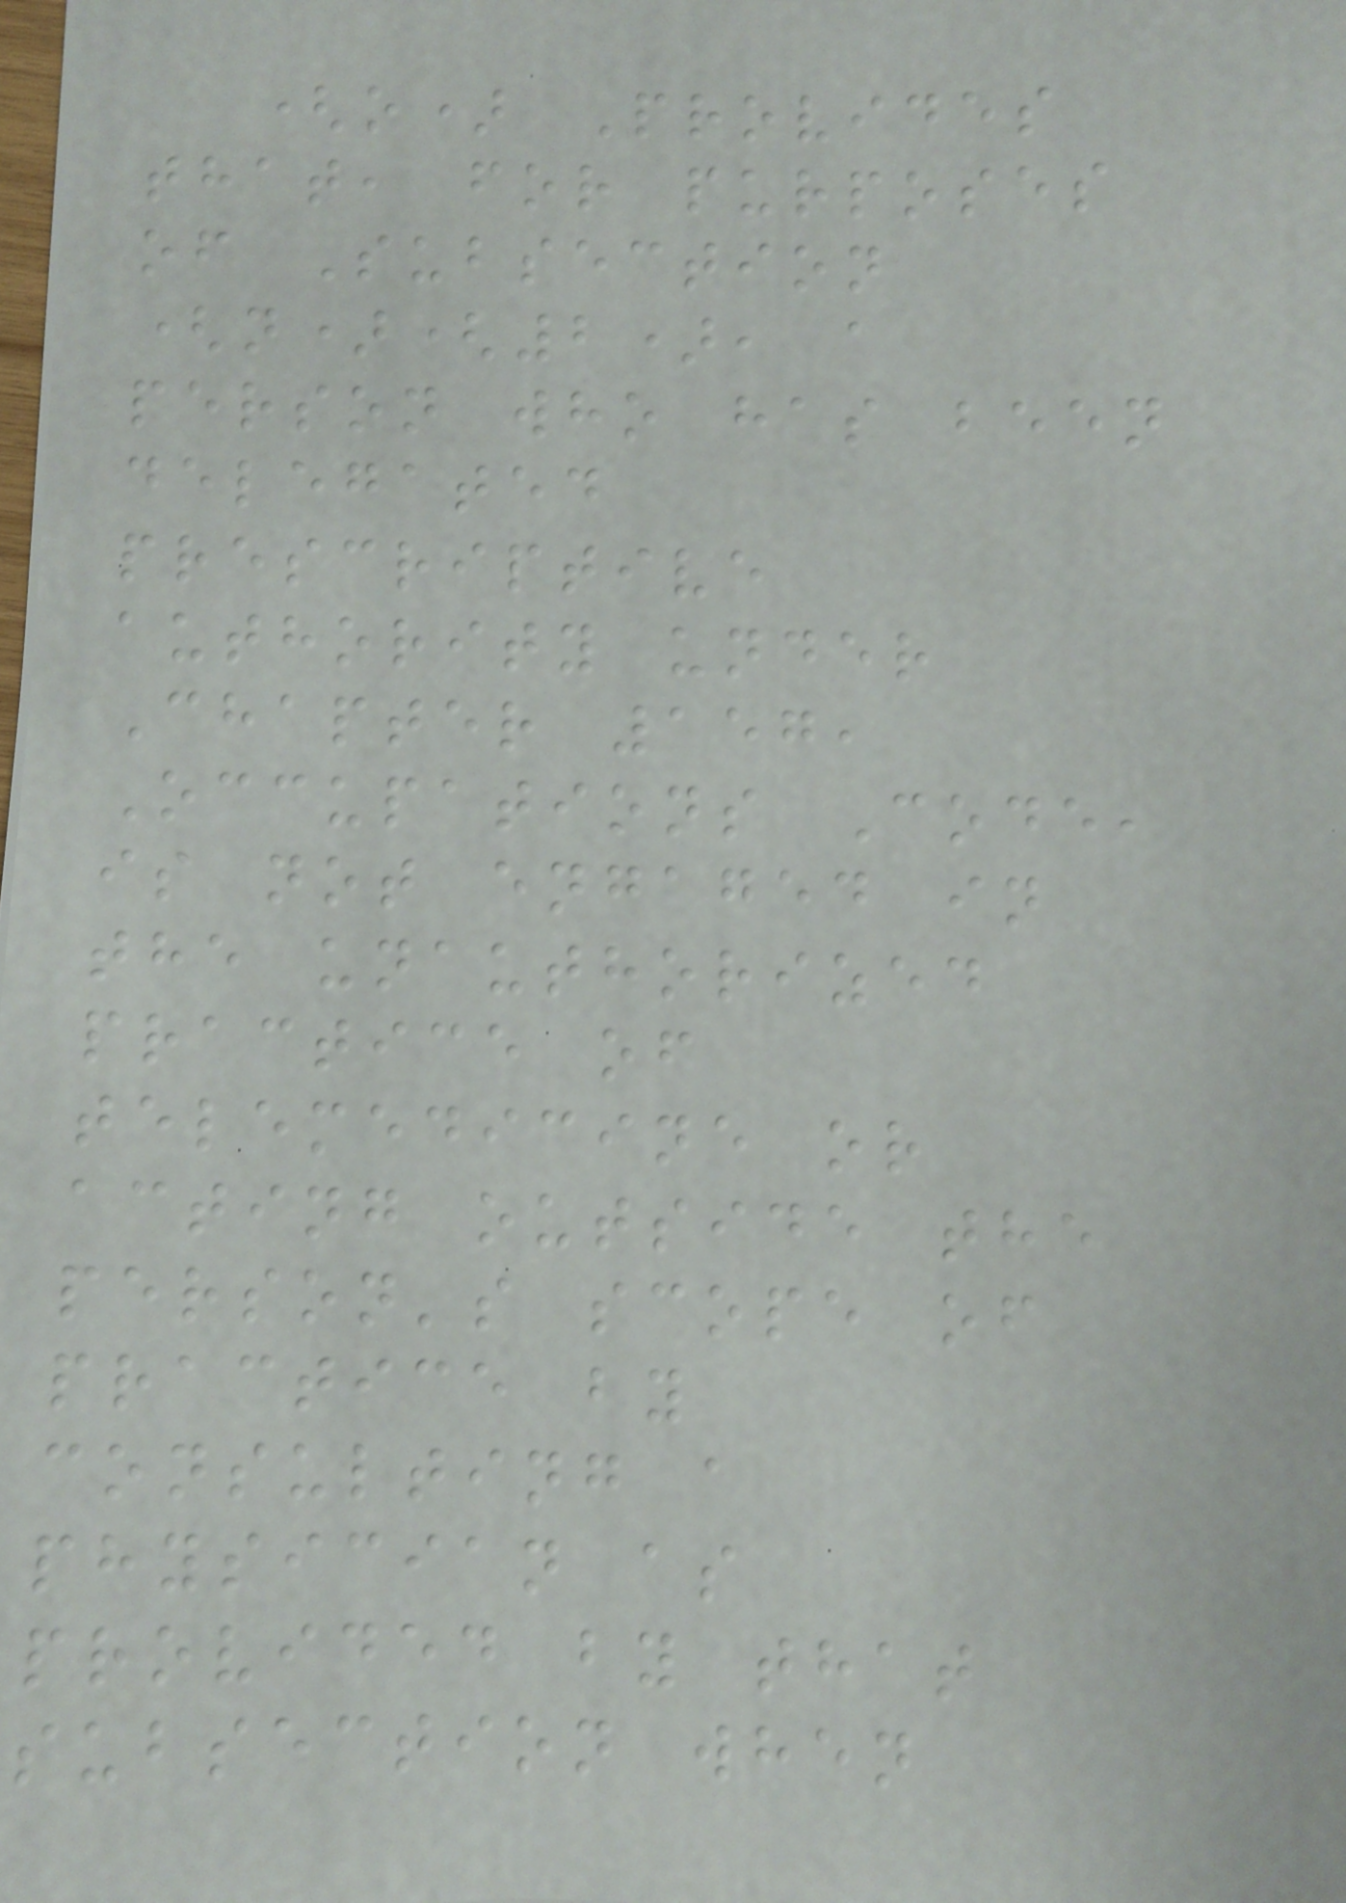(o) Provides
that, for purposes
of Subsection
(n)(2), a
person who has been
delegated
prescriptive
authority under
Chapter 157,
Occupations Code,
is not engaged in
the unauthorized
practice of
telemedicine or
acting outside the
person's scope of
practice by
consulting a
physician as
provided by that
subsection when
